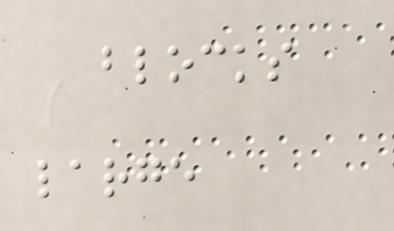blocks
large
